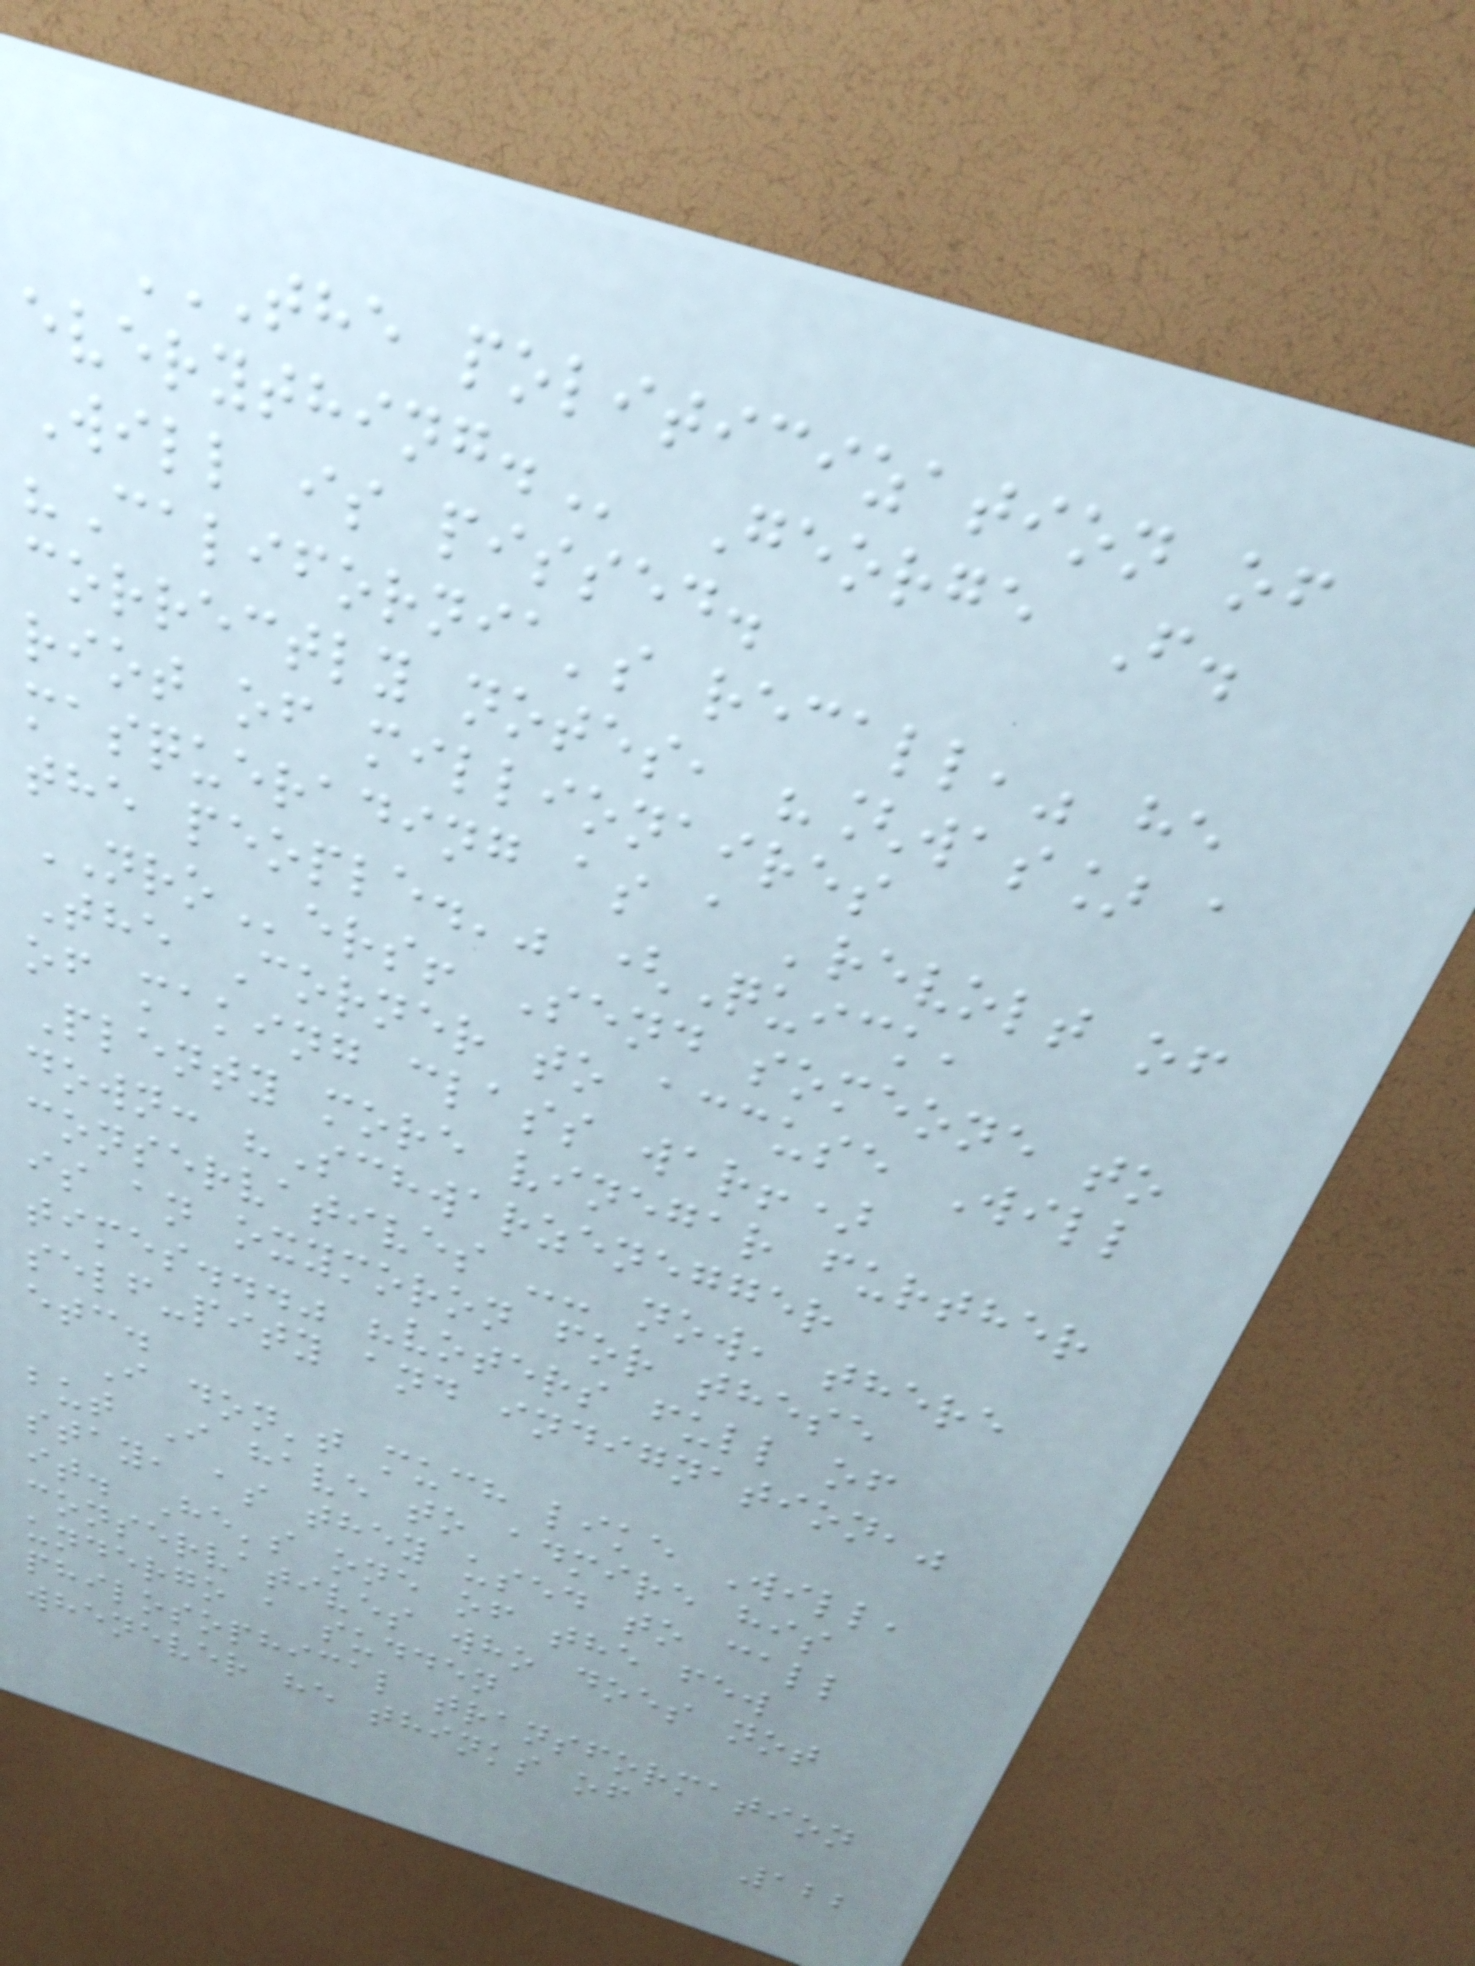THE POLITICIZATION OF
EVERYTHING. George F.
Will is pissed.
"California's recall," he
correctly notes, "[was] a
riot of millionaires
masquerading as a 'revolt of
the people.'" (Quick,
NROers! Send someone to
The Corner to accuse Will
of making class war!)
Plenty more vinegar further
down: "Schwarzenegger
conservatives -- now, there
is an oxymoron for these
times..." "voters full of
self-pity and indignation,"
etc.
I don't much like Will,
but I have to admire his
stay, as they used to call
it. He's one of the few
conservatives who does not
undergo a sudden
philosophical transformation
whenever he thinks of
122
